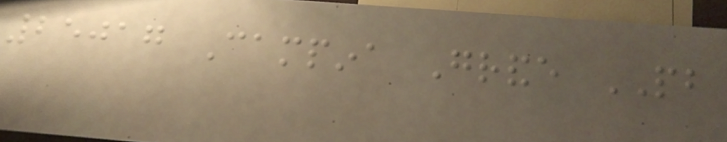25017 Campina Grande PB
